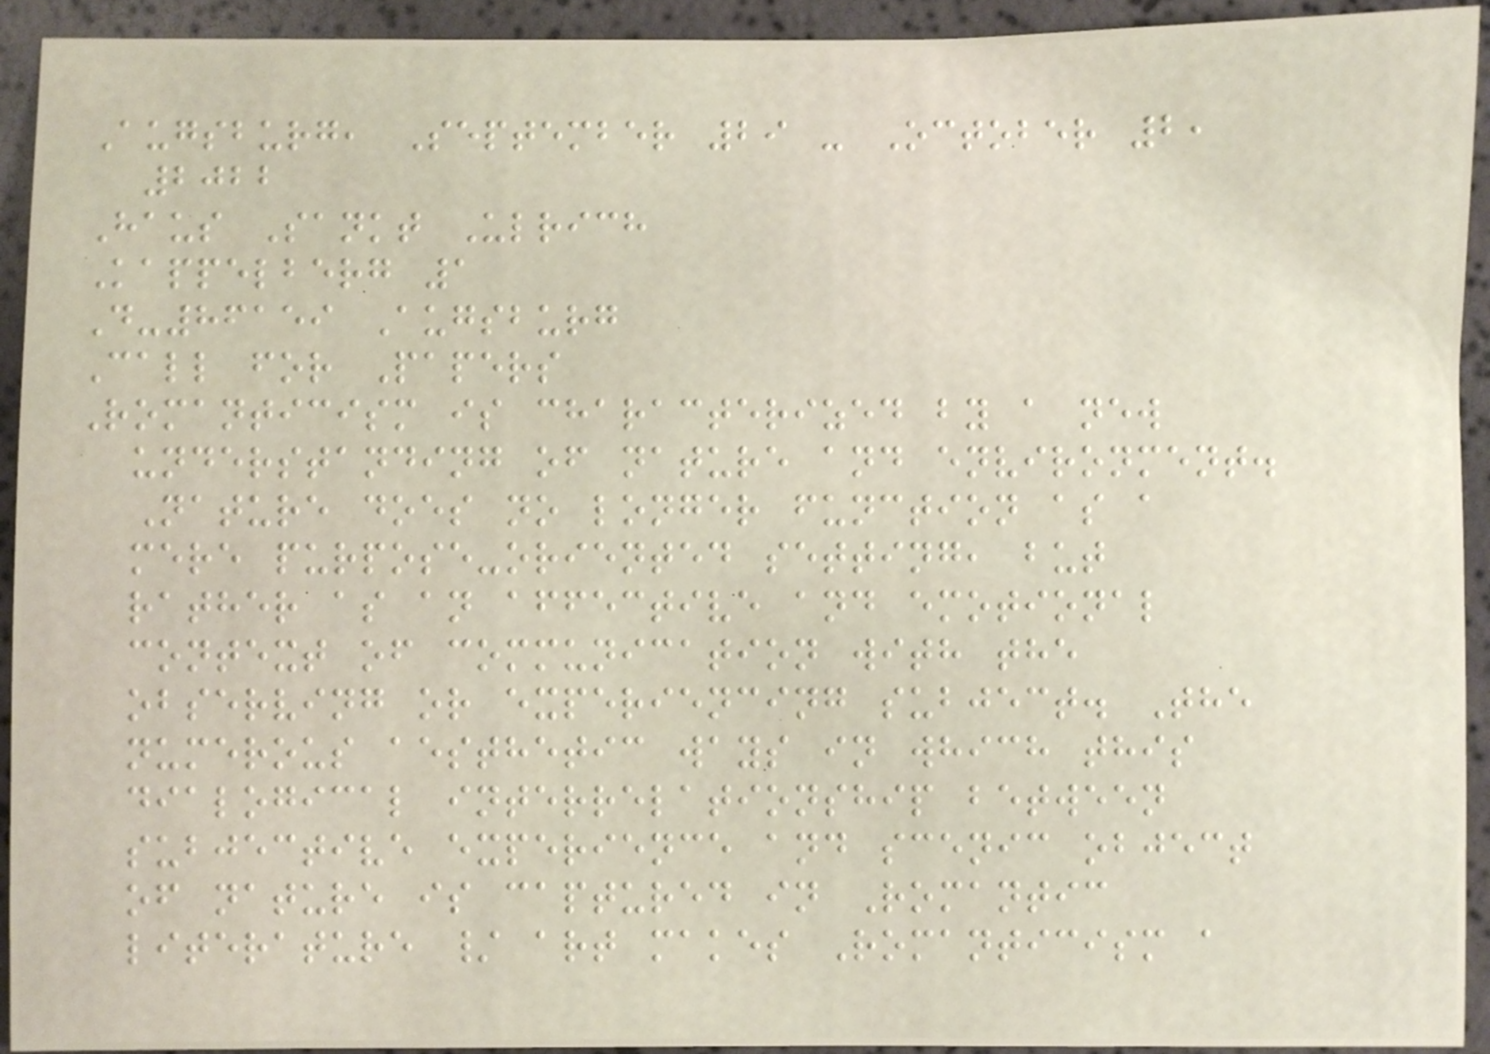Augsburg, September 29 - October 2,
2022
Haus Sankt Ulrich
Kappelberg 1
D-86159 Augsburg
Call for Papers
Romanticism is characterized by a new
understanding of nature and environment.
Nature does no longer function as a
mere purpose-oriented setting, but
rather as an affective and emotional
context of communication with the
observing or experiencing subject. The
numerous aesthetic ways in which this
dialogical interrelationship between
subjective experience and scenic object
of nature is captured in Romantic
literature / art makes Romanticism a
